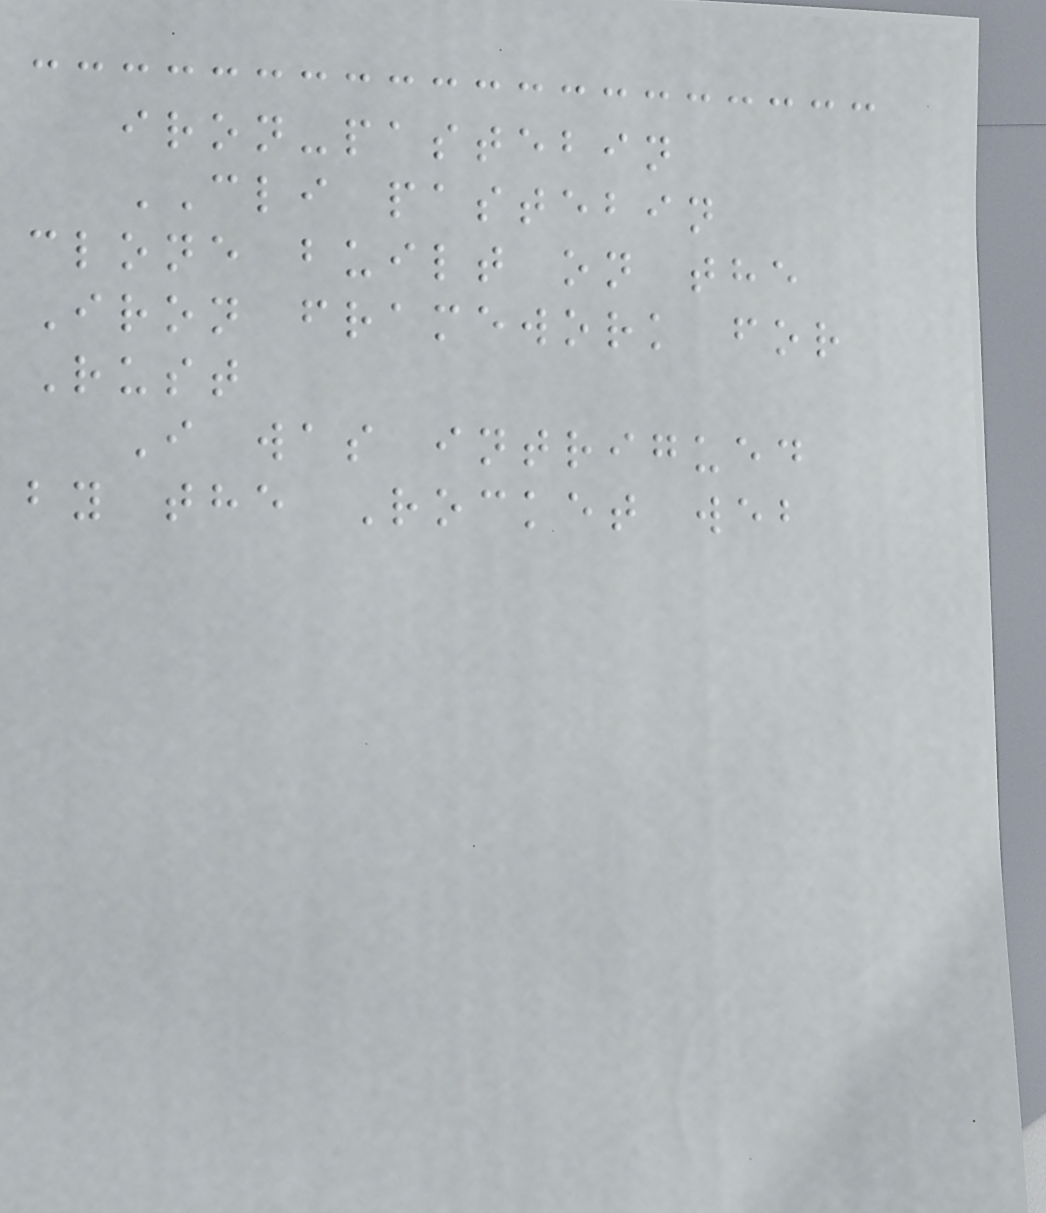iron-pastebin
CLI pastebin
clone built on the
Iron framework for
Rust
I was intrigued
by the Rocket web
